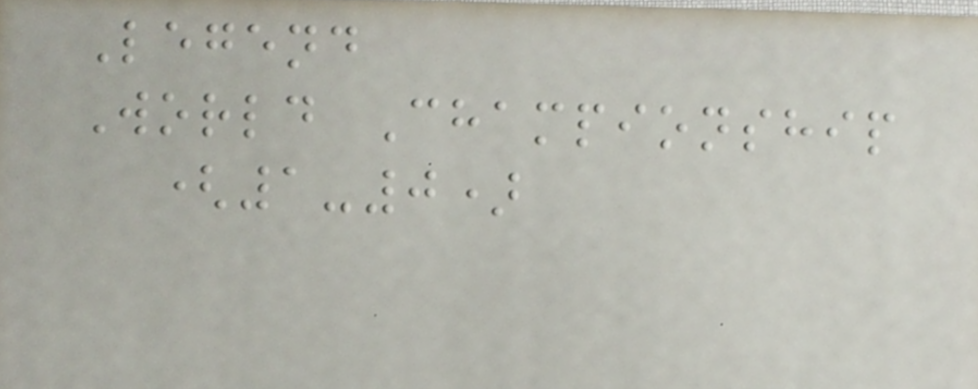Legend
World Championship
(1-0)
